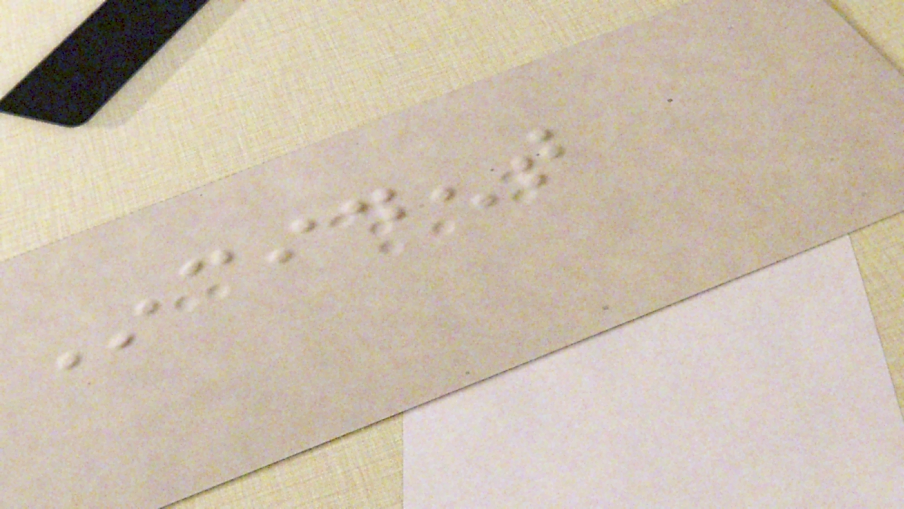Incident
